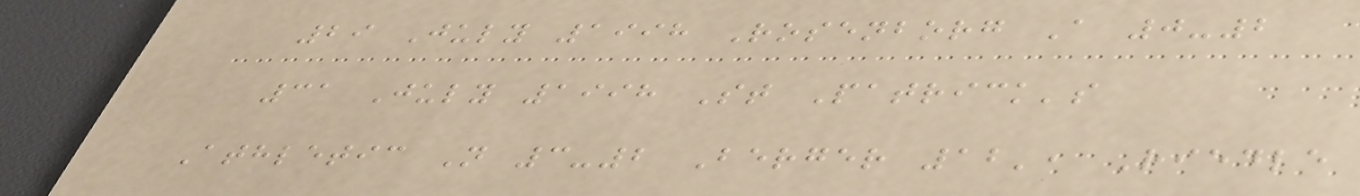29 July 1998 Rosenborg A 0-2
31 July 1998 St Patrick's
Athletic N 3-2 Berger 12', Riedle
